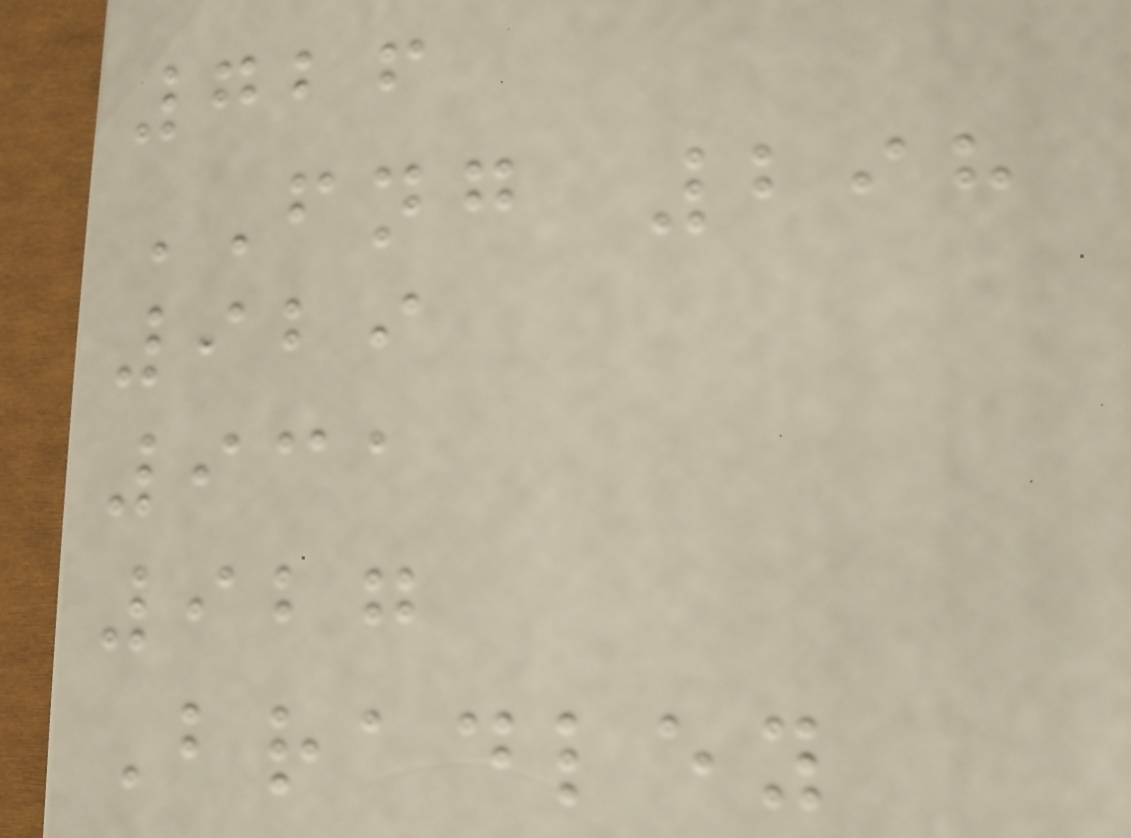726
FNG 298
929
931
927
Bradley
